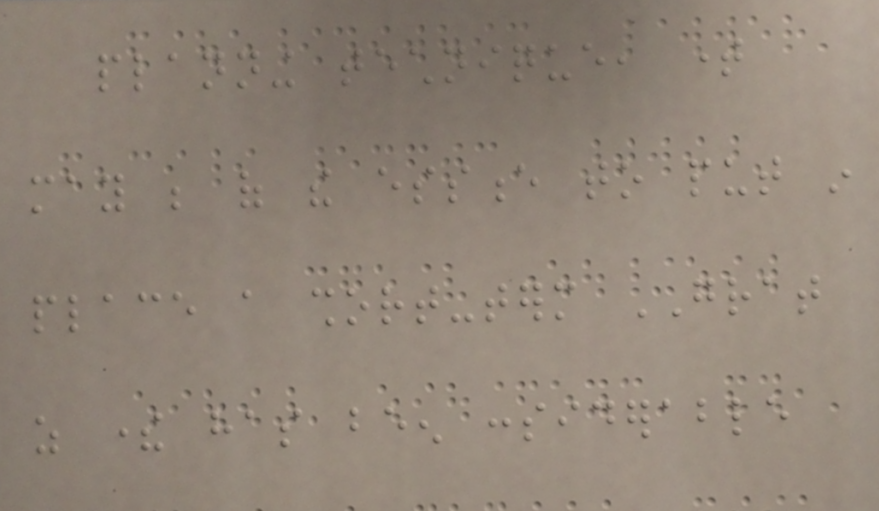planning technique, time
may be of the essence to put in
place a short-term GRAT
as there has been considerable
